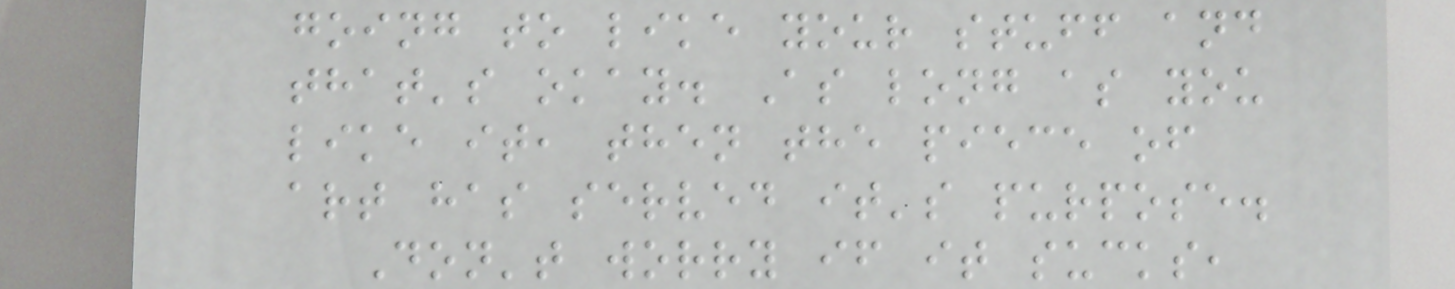going to like your stuff and
that's okay. As long as you
like it, then the piece of
art has served it's purpose.
Don't worry if it sucks,
